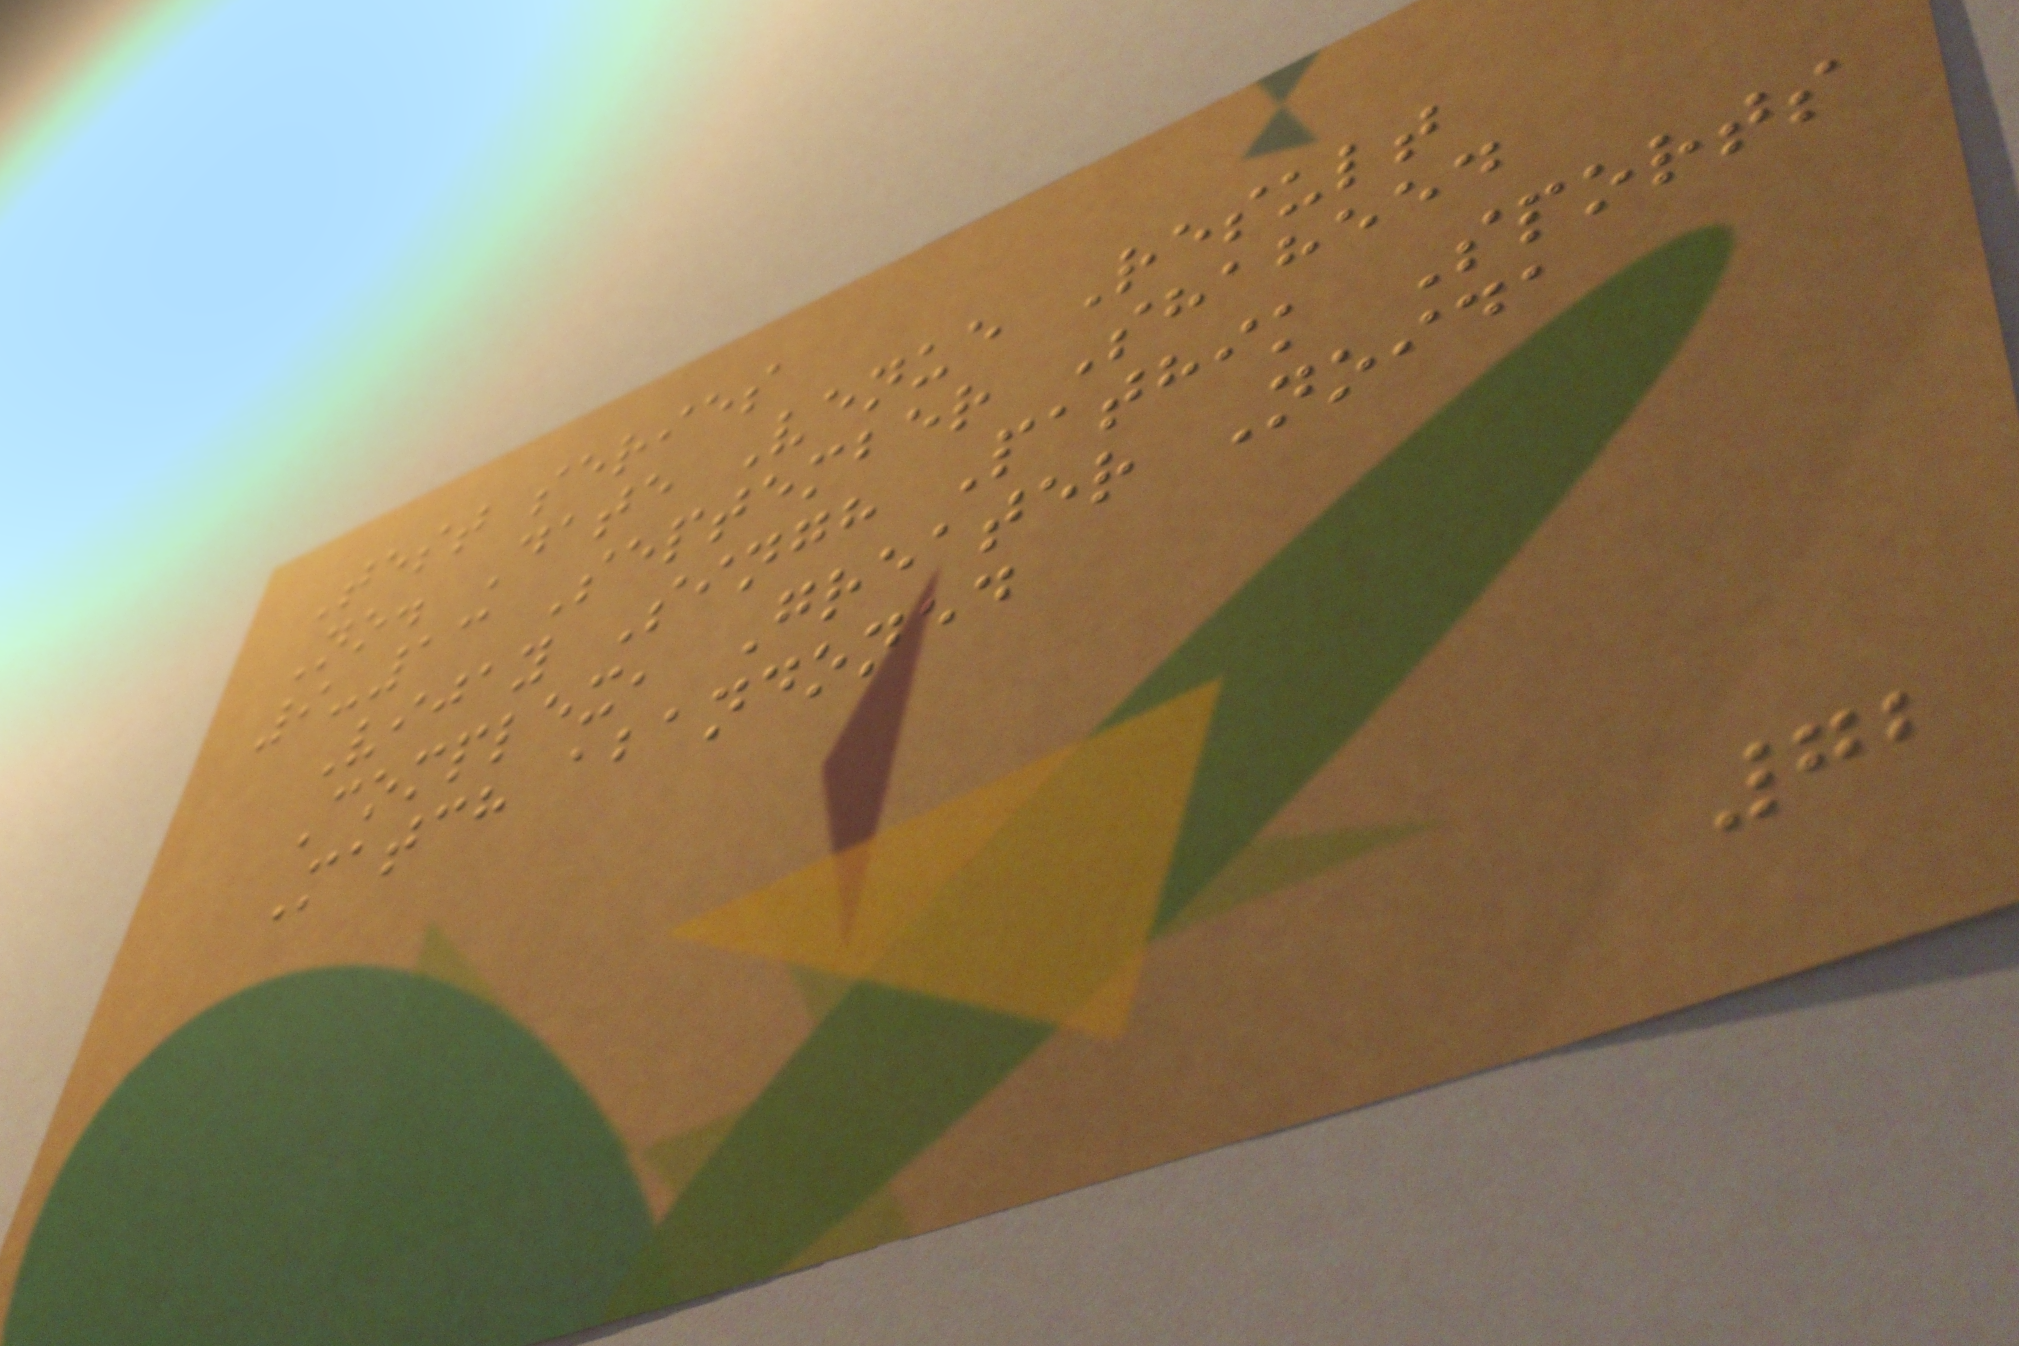Test series
No. Date Venue Result
9-13 September Shaheed
Vijay Singh Pathik Sports
Complex, Greater Noida
Match abandoned
72
